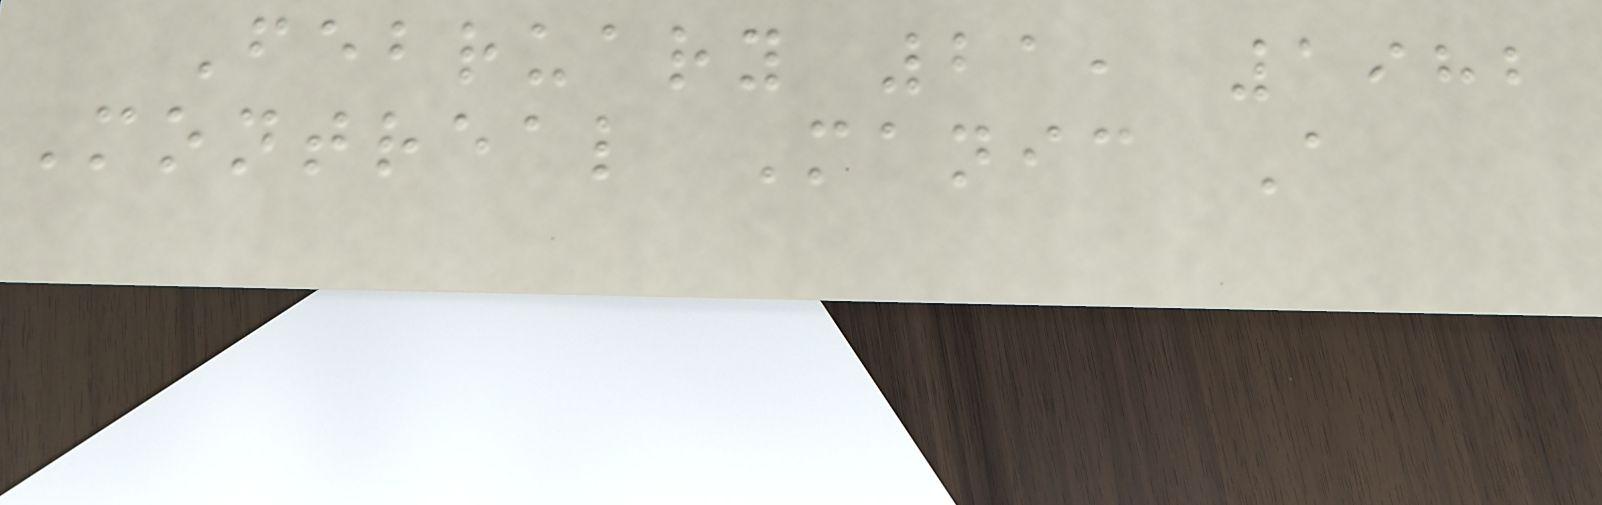February 21, 1982
Montreal Manic A
